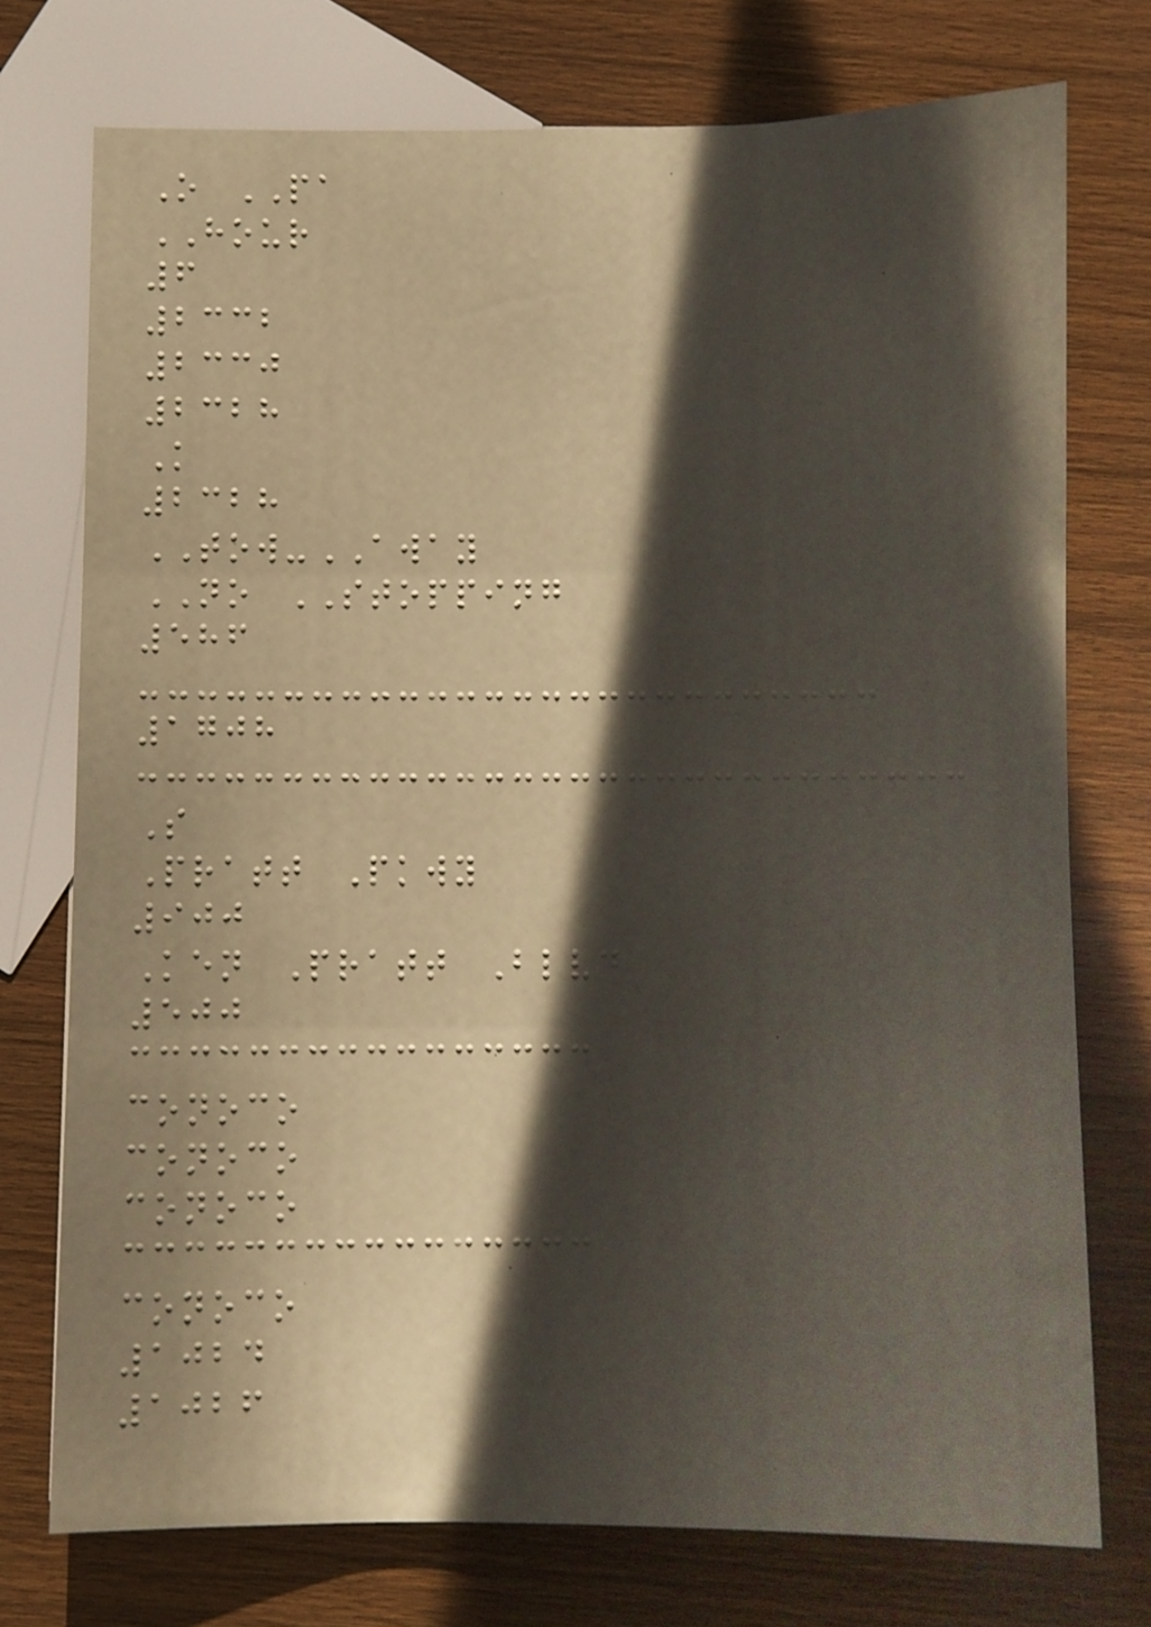O PA
HOUR
6
2332
2330
2328
K
2328
TOW-AWAY
NO STOPPING
586
1708
S
Pratt Pkwy
900
Ken Pratt Blvd
500
conoco
conoco
conoco
conoco
1024
1026
